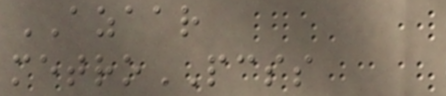AZAAR
metroPCSS
